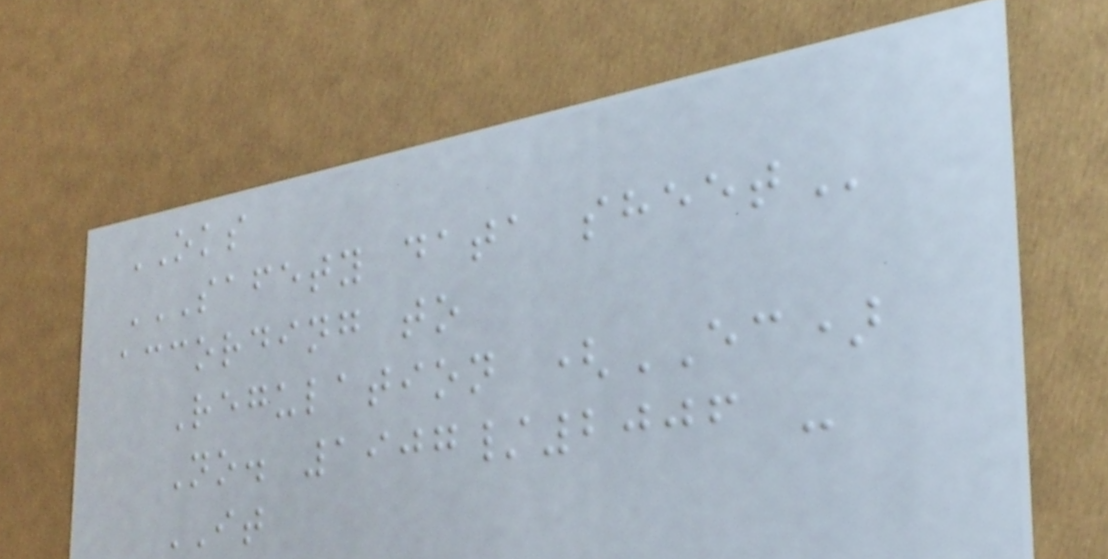OKS
SAFETY DATA SHEET
according to
Regulation (EC)
No. 1907/2006 -
IT
